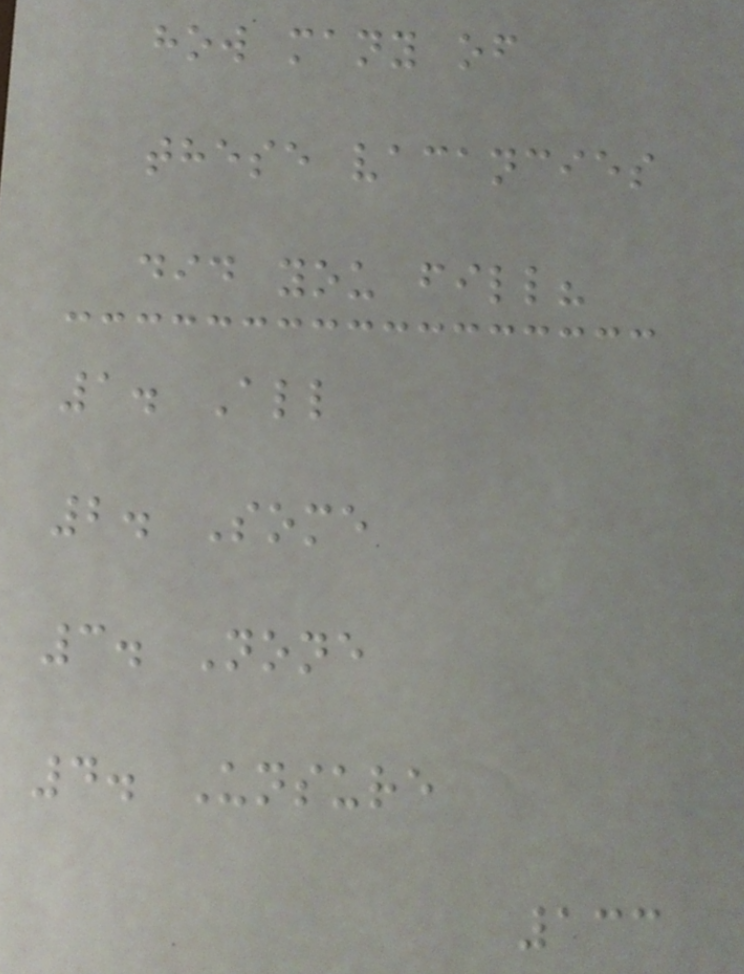how many of
these vacancies
did you fill?
1. All
2. Some
3. None
4. Unsure
133
